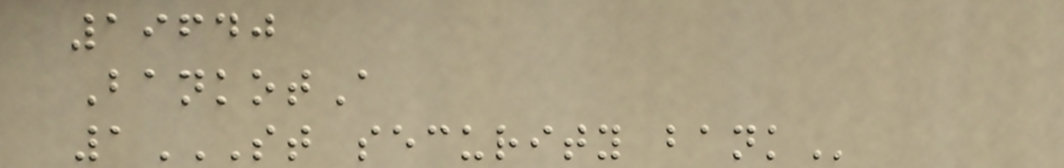19640
BankotA
1ST SECURITY BANK
